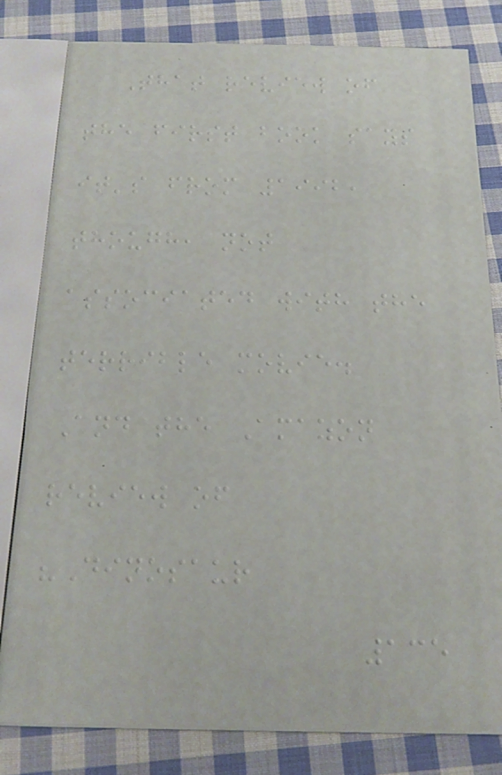That review of
the first book says
it's from 1992,
though, not
associated with the
terrible movie.
And the Amazon
review of
"Dinosaur
135
